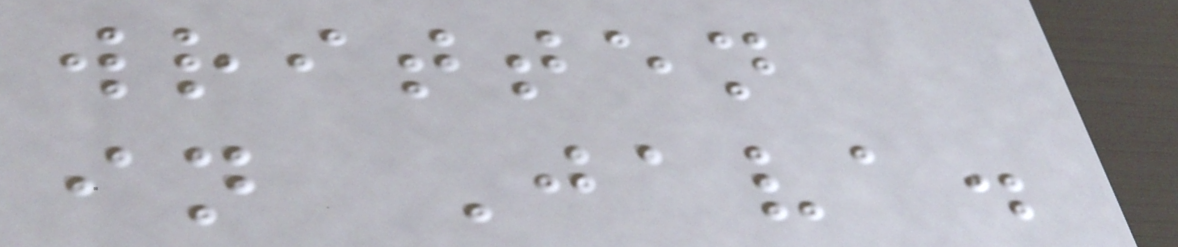written
in Java.
